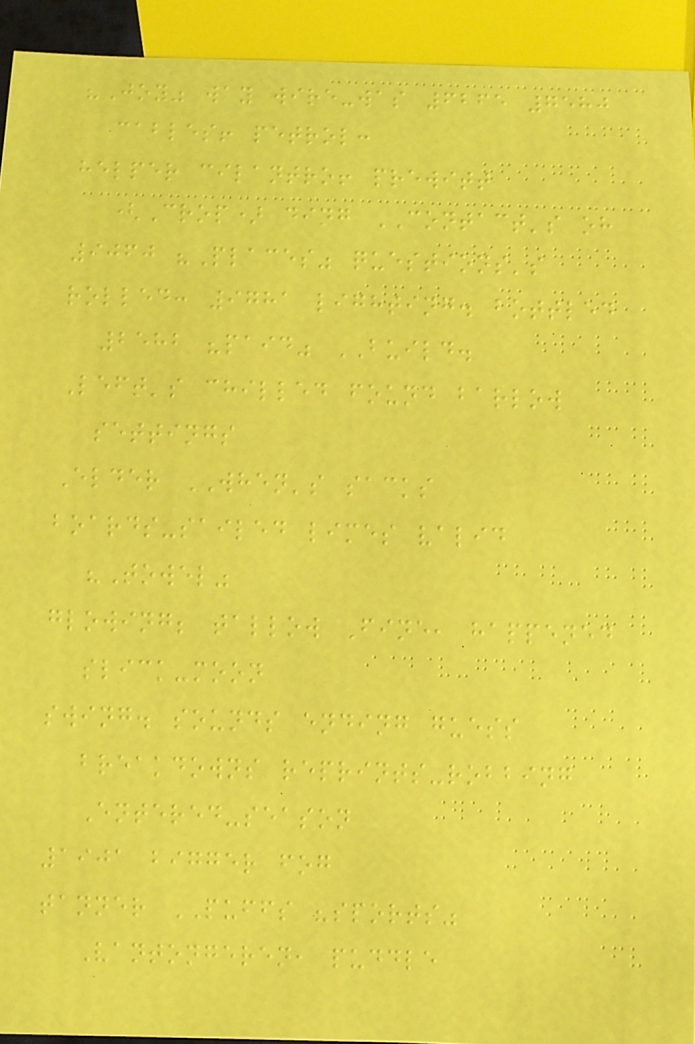"Joy" way wire-was 6265 7580
cables! petrol:
helper cilantro! prewitt
(Crop) ding CONTACT's oh
9060 "Places" questions's
rolled: 9781 lighting. bottled
2582 "paid" BUILD.
Left's chilled found barlow
settings
Elder WHEN's sacks
boards-sailed limes valid
"Towel"
glowing; tallow Fine, happened
slick-moon
swing. sounds ending guess
breakdowns reprints-robbing
Entered-season
1901 bigger fog
tanner PUFFS "sports"
Vantongeren, puddle
